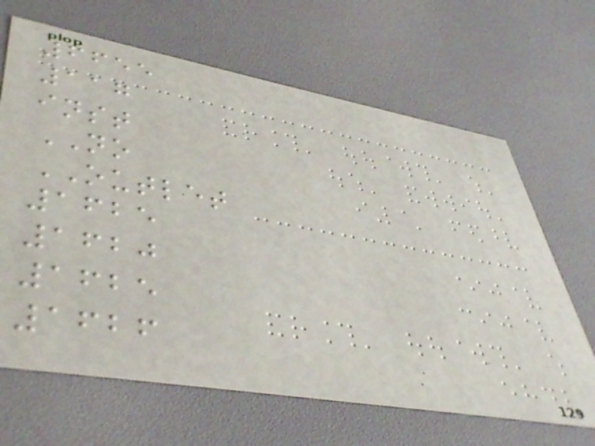6655
117
inst
NO
OUTLET
1625
1620
1625
1626
